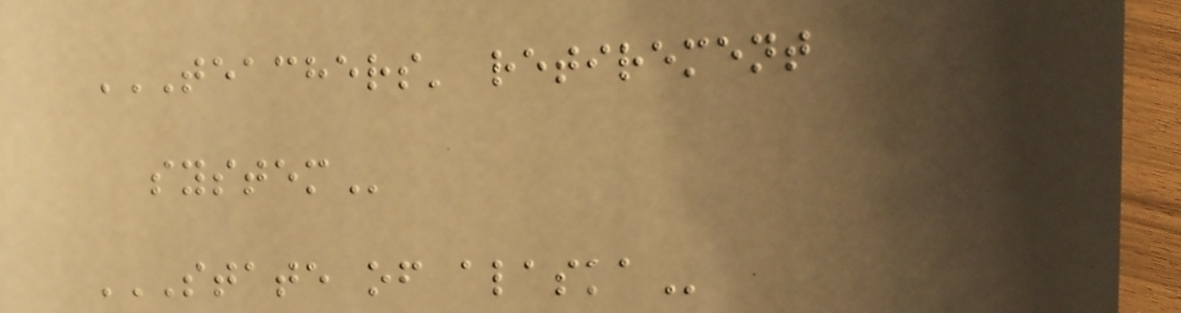TEACHERS' RETIREMENT
SYSTEM
STATE OF ALASKA
